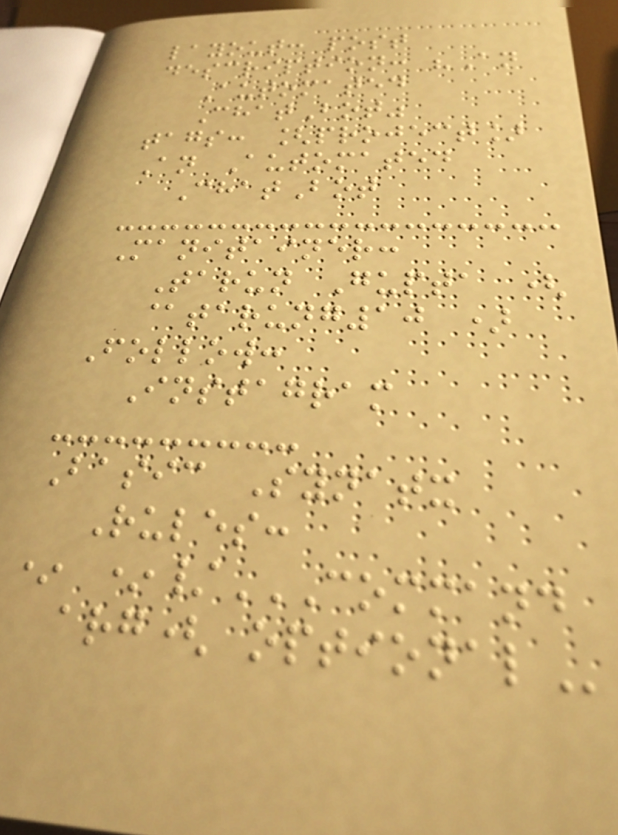layout: post
description: "An
Automated
ChatBot"
tags: [project]
An Automated
ChatBot
Manitainer:
Tarun Gupta (
@tarung10 )
Follow:
Instagram
Basic Synatx
Rules:
* */COMMAND
ARG( OPTIONAL
